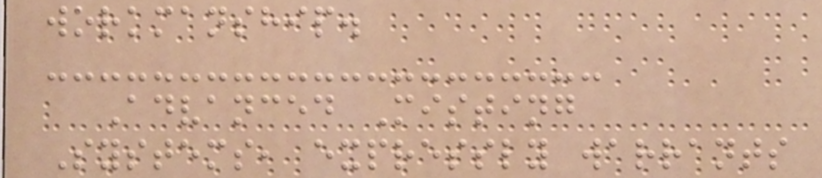workmanship.
Advanced Misting
Systems, expressly warrants
